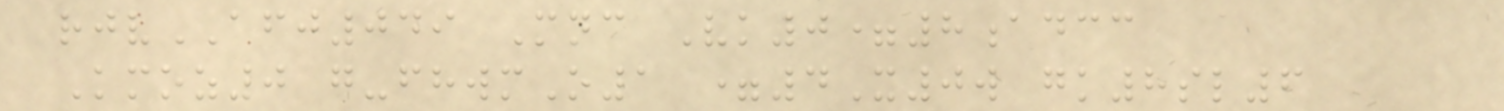rjvAFJ049 Mnc Vk0=8adcc
Kmoz0 g-fhwmO1 =4X0w gk8sl6
